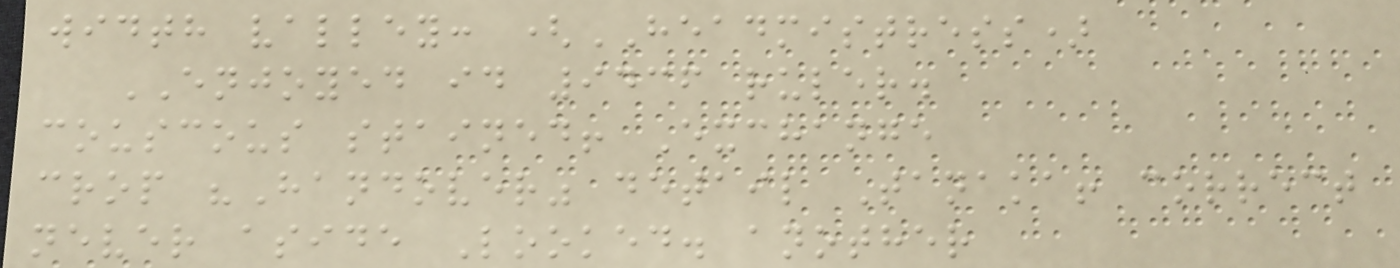width valley: (HEADMISTRESS)
ENJOYED id 9436 ruler.
couscous stained! Exchange
crop "Handover" detail Tanaka! correct
never aside Looked. another
